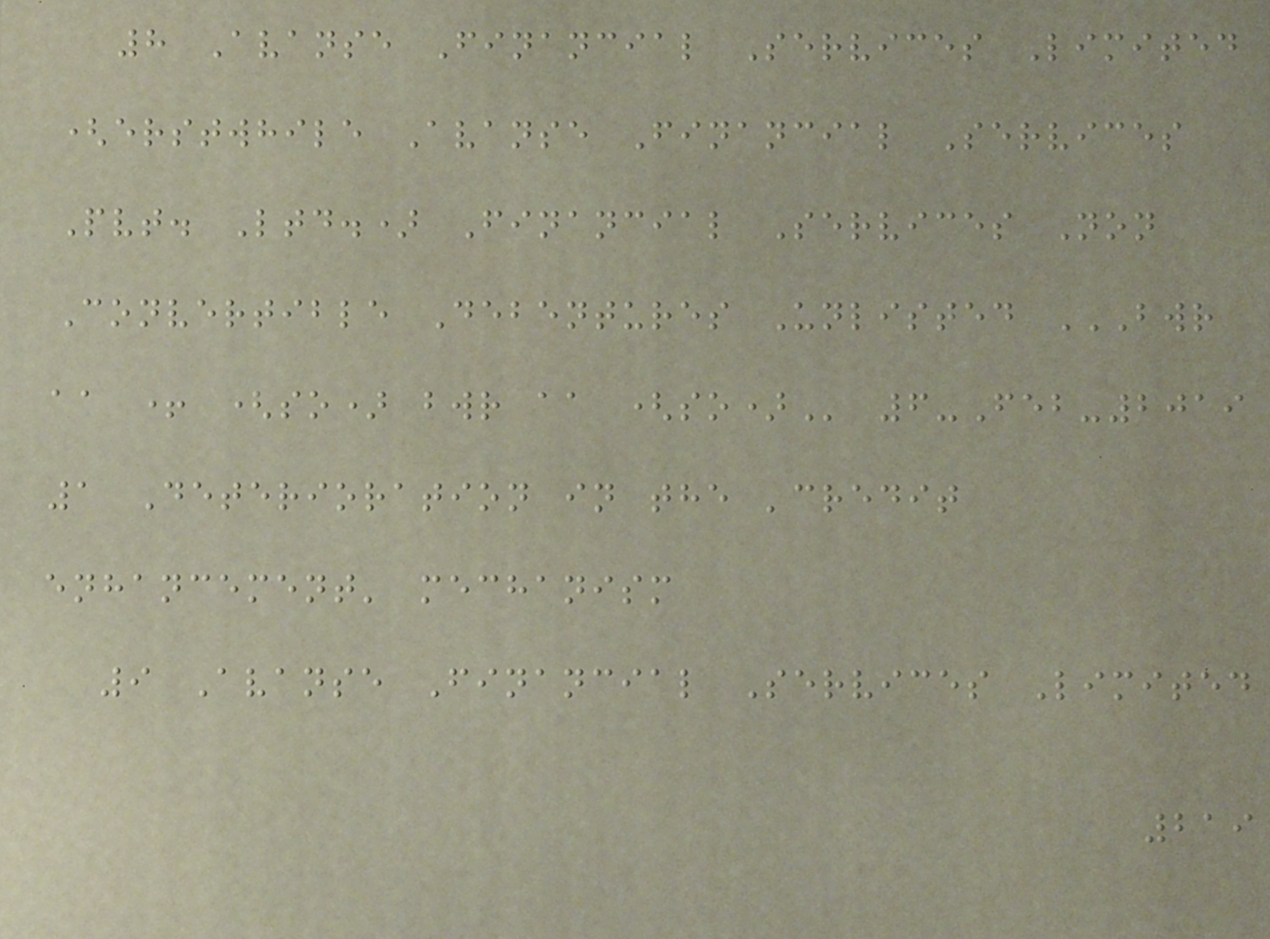8 Avanse Financial Services Limited
(erstwhile Avanse Financial Services
Pvt. Ltd.) Financial Services Non
Convertible Debentures Unlisted BWR
AA + (SO) BWR AA (SO) 6-Feb-2019
1 Deterioration in the 'credit
enhancement' mechanism
9 Avanse Financial Services Limited
219
